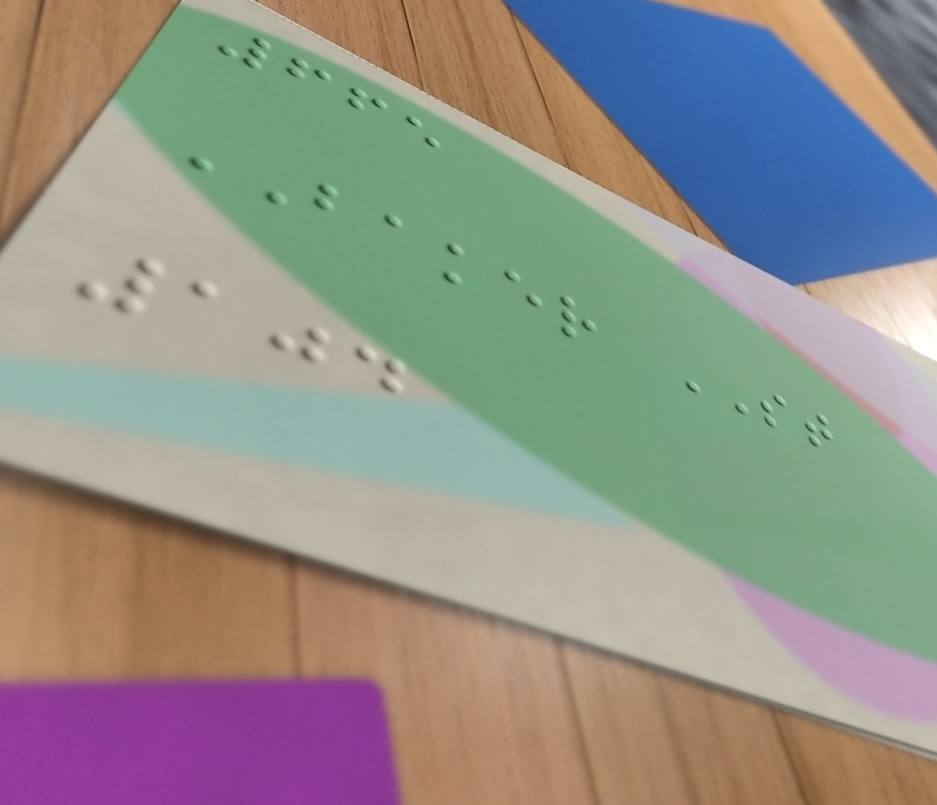665
BAKER ST
104
